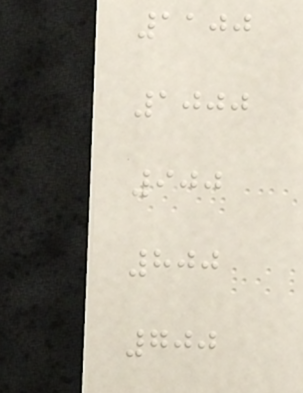1100
1000
900
800
700
